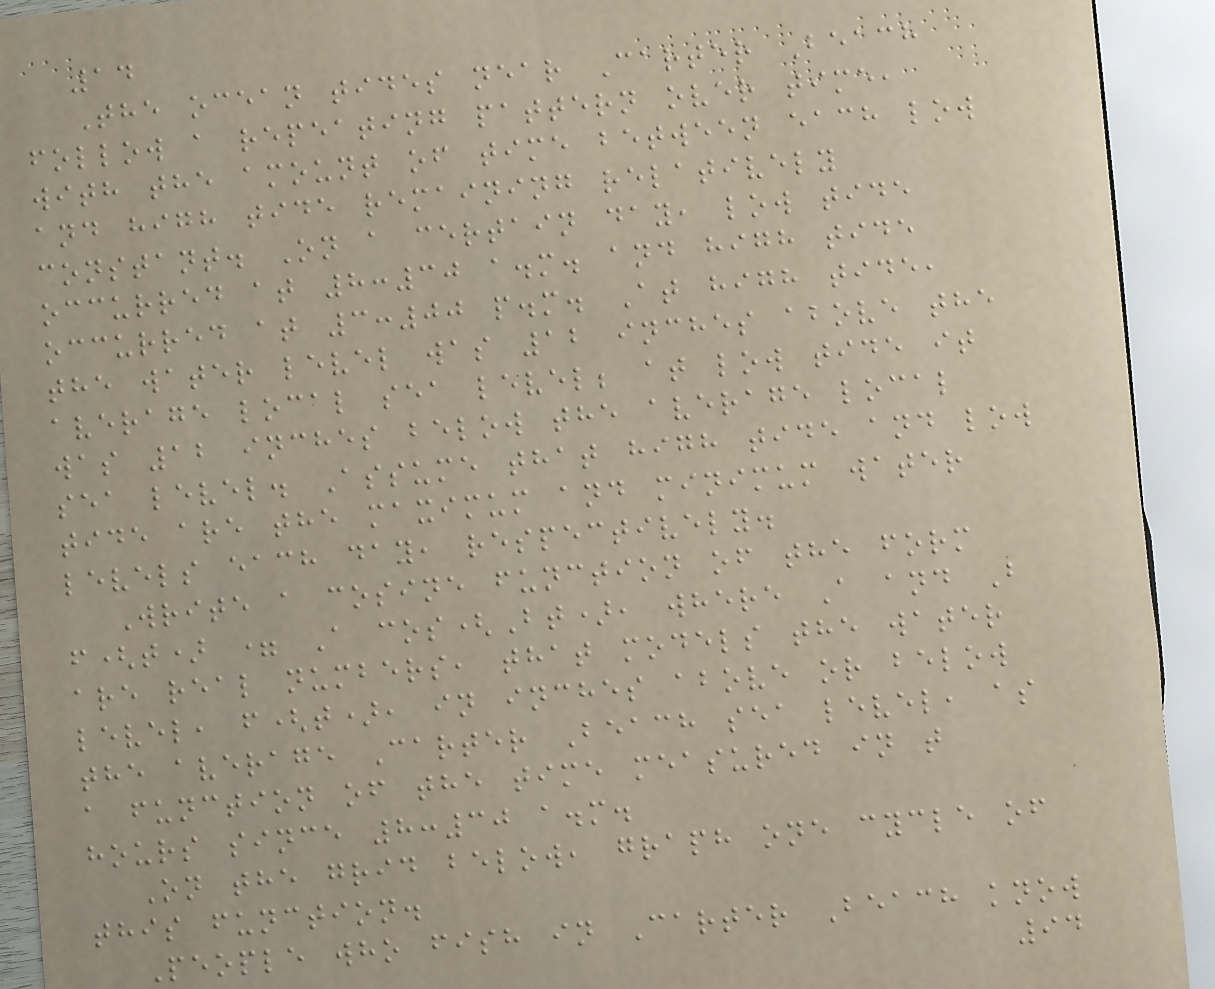14
The ocean tides near Carter Beach
follow a repeating pattern over time,
with the amount of time between each low
and high tide remaining relatively
constant. On a certain day, low tide
occurred at 8:30 a.m. and high tide
occurred at 3:00 p.m. At high tide,
the water level was 12 inches above the
average local sea level; at low tide it
was 12 inches below the average local
sea level. Assume that high tide and low
tide are the maximum and minimum water
levels each day, respectively.
Write a cosine function of the form
f(t) = A cos(Bt), where A and B
are real numbers, that models the water
level, f(t), in inches above or below
the average Carter Beach sea level, as
a function of the time measured in t
hours since 8:30 a.m.
On the grid below, graph one cycle of
this function.
People who fish in Carter Beach know
94
